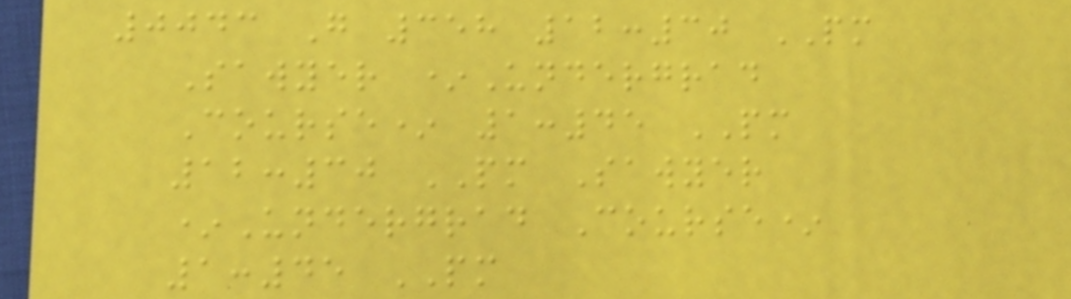0043 G 358 12:30 PM
Sawyer *Undergrad
Course* 1:45 PM
12:30 PM Sawyer
*Undergrad Course*
1:45 PM
